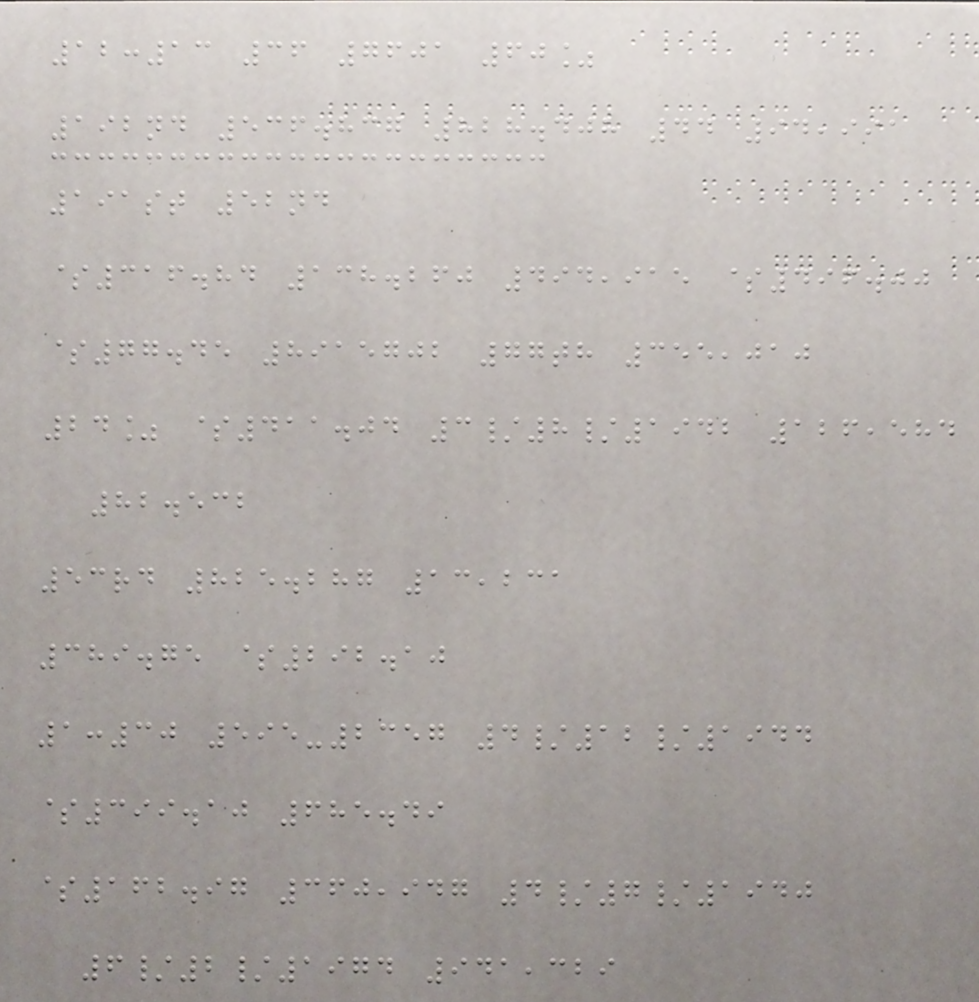12:13 36 7601 60%
192nd 536.837 828.408 44 94,991
191st 52nd
$316.84 138.260 494,915 $496.00
$77.45 8915702 77th 355,010
24% $411.04 3/8/1942 126,584
82.532
53rd 825.287 13,231
389.75 $292.10
1:30 595-2357 4/12/1944
$399.10 685.49
$162.97 360,947 4/7/1940
6/2/1974 941,329
